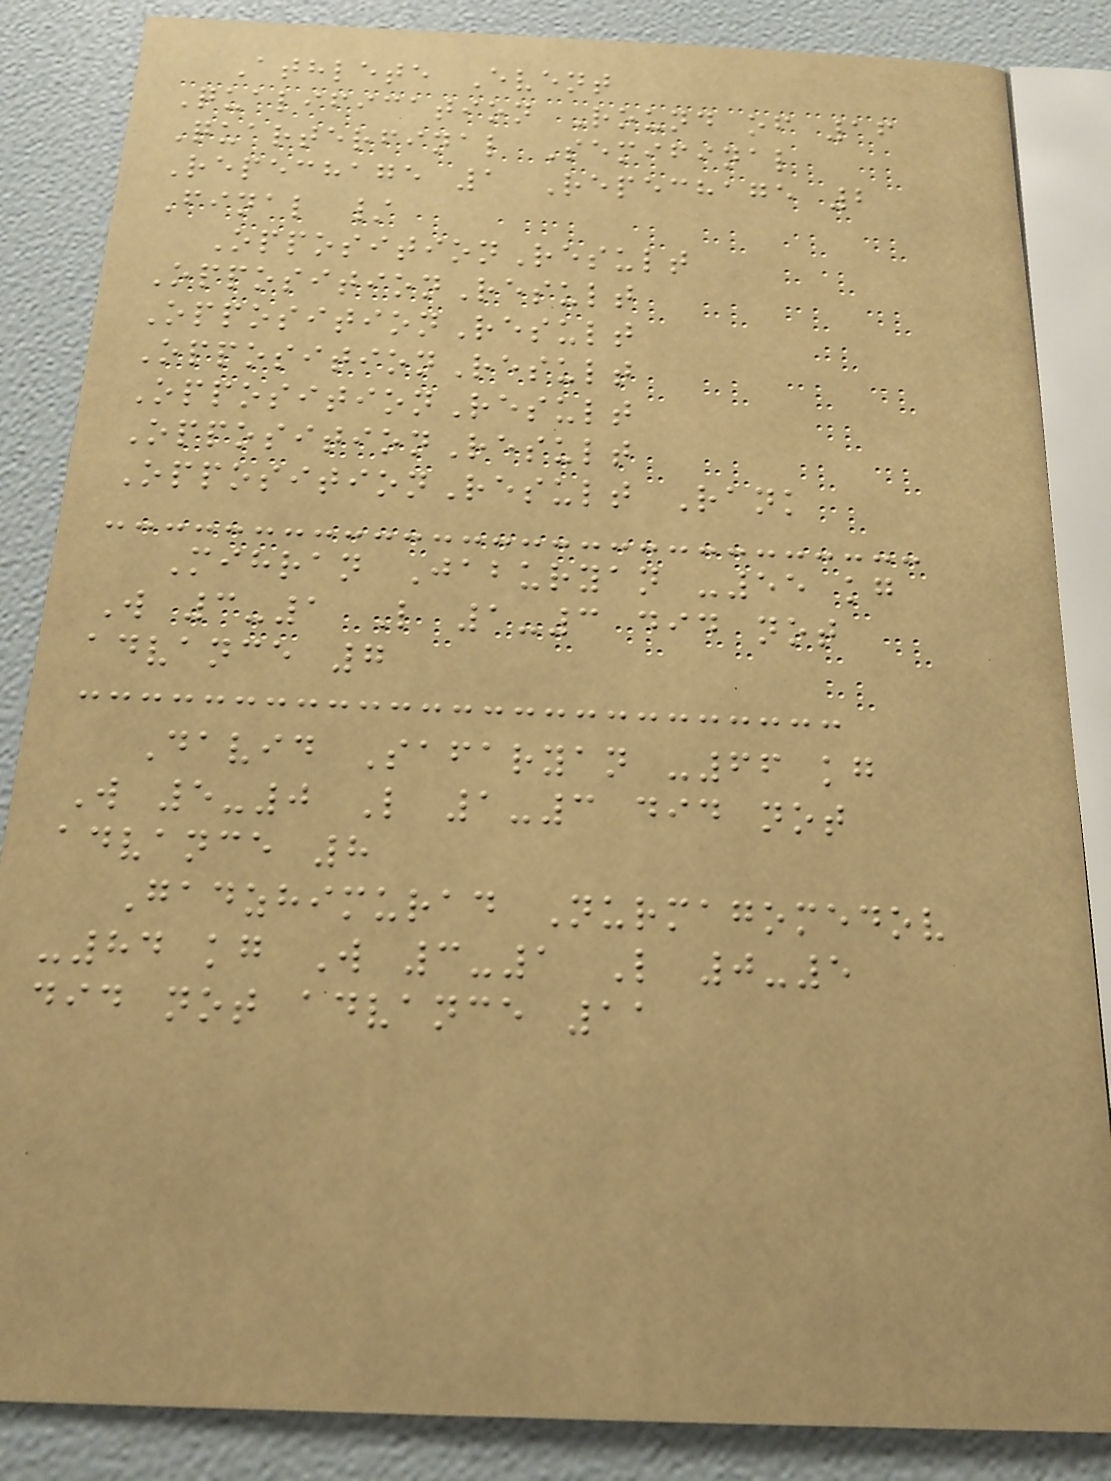Athlete Event
Qualification Round of 16
Quarterfinal Semifinal
Repechage 1 Repechage 2
Final /
OppositionResult
OppositionResult
OppositionResult
OppositionResult
OppositionResult
OppositionResult
OppositionResult Rank
Mihran Jaburyan -55 kg
W 3-1 L 1-3 did not
advance 7
David Safaryan -66 kg
W 5-0 L 1-3 did not
advance 8
Gadzhimurad Nurmagomedov
-84 kg W 3-1 L 0-5
did not advance 11
